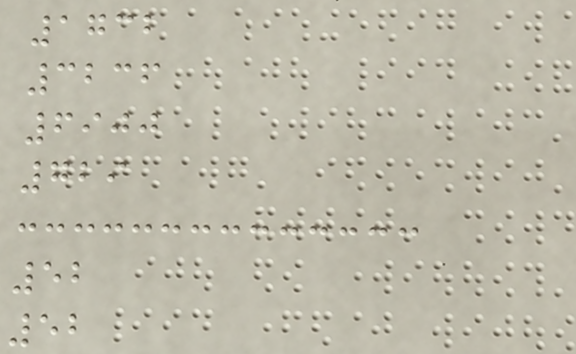1732
3236
6900
729
52
52
